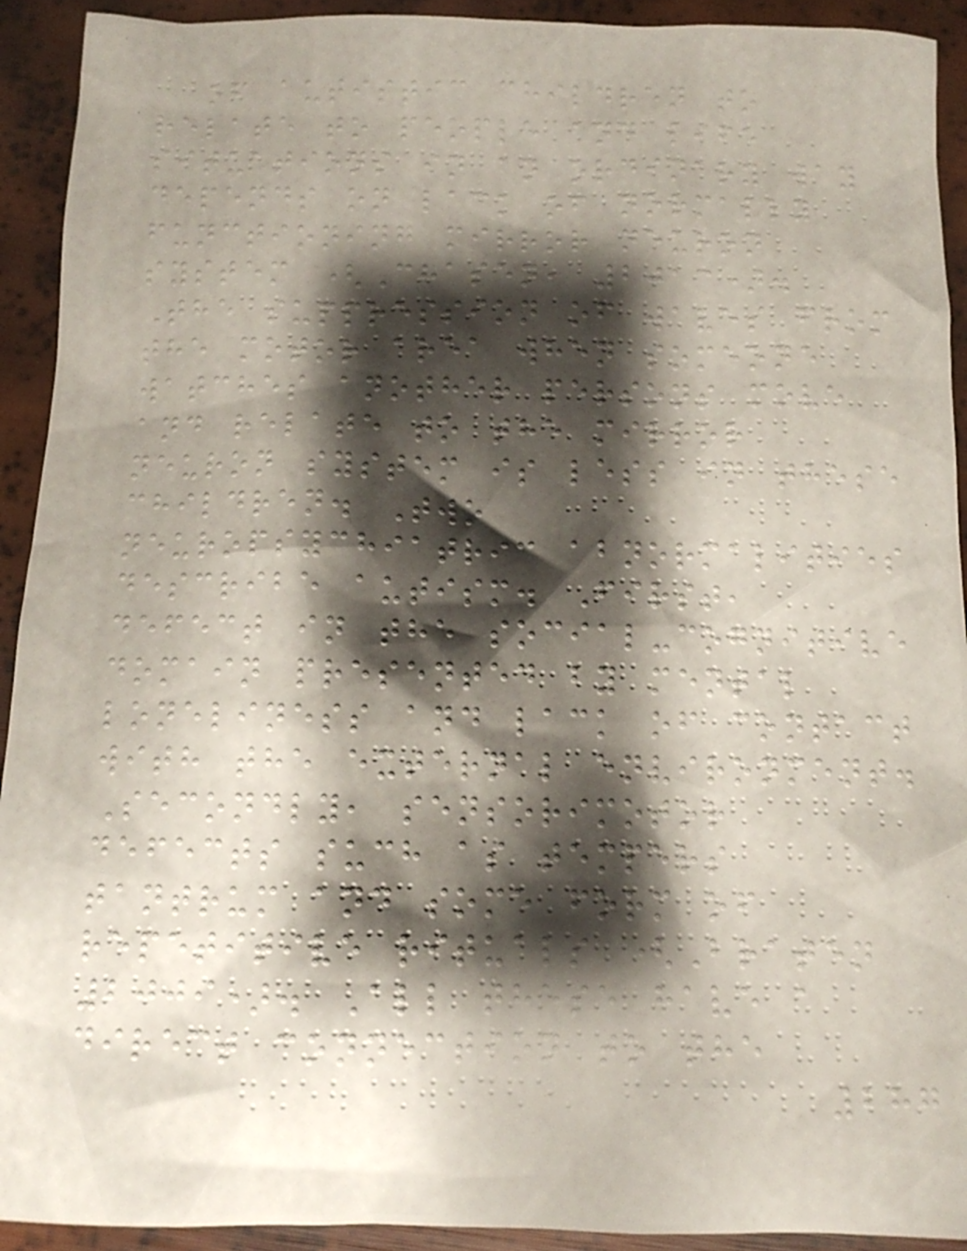of autistic children to
relate to people and life
situations in an ordinary way
depends on lack of normally
functioning mirror neuron
system (Chasen, 2013).
The suppression of waves from
the motor area when someone
watches another persons move
and relate to the mirror
neuron system is less in these
children. Two
neuropsychiatric abnormalities
describe autism. First,
defect in the social-cognitive
domain presented by mental
loneliness and lack of contact
with the external environment.
Secondly, sensorimotor
defects such as tempers
tantrum and some form of
repetitive rituals (Braten
2009). All these have a
direct connection to the
287
